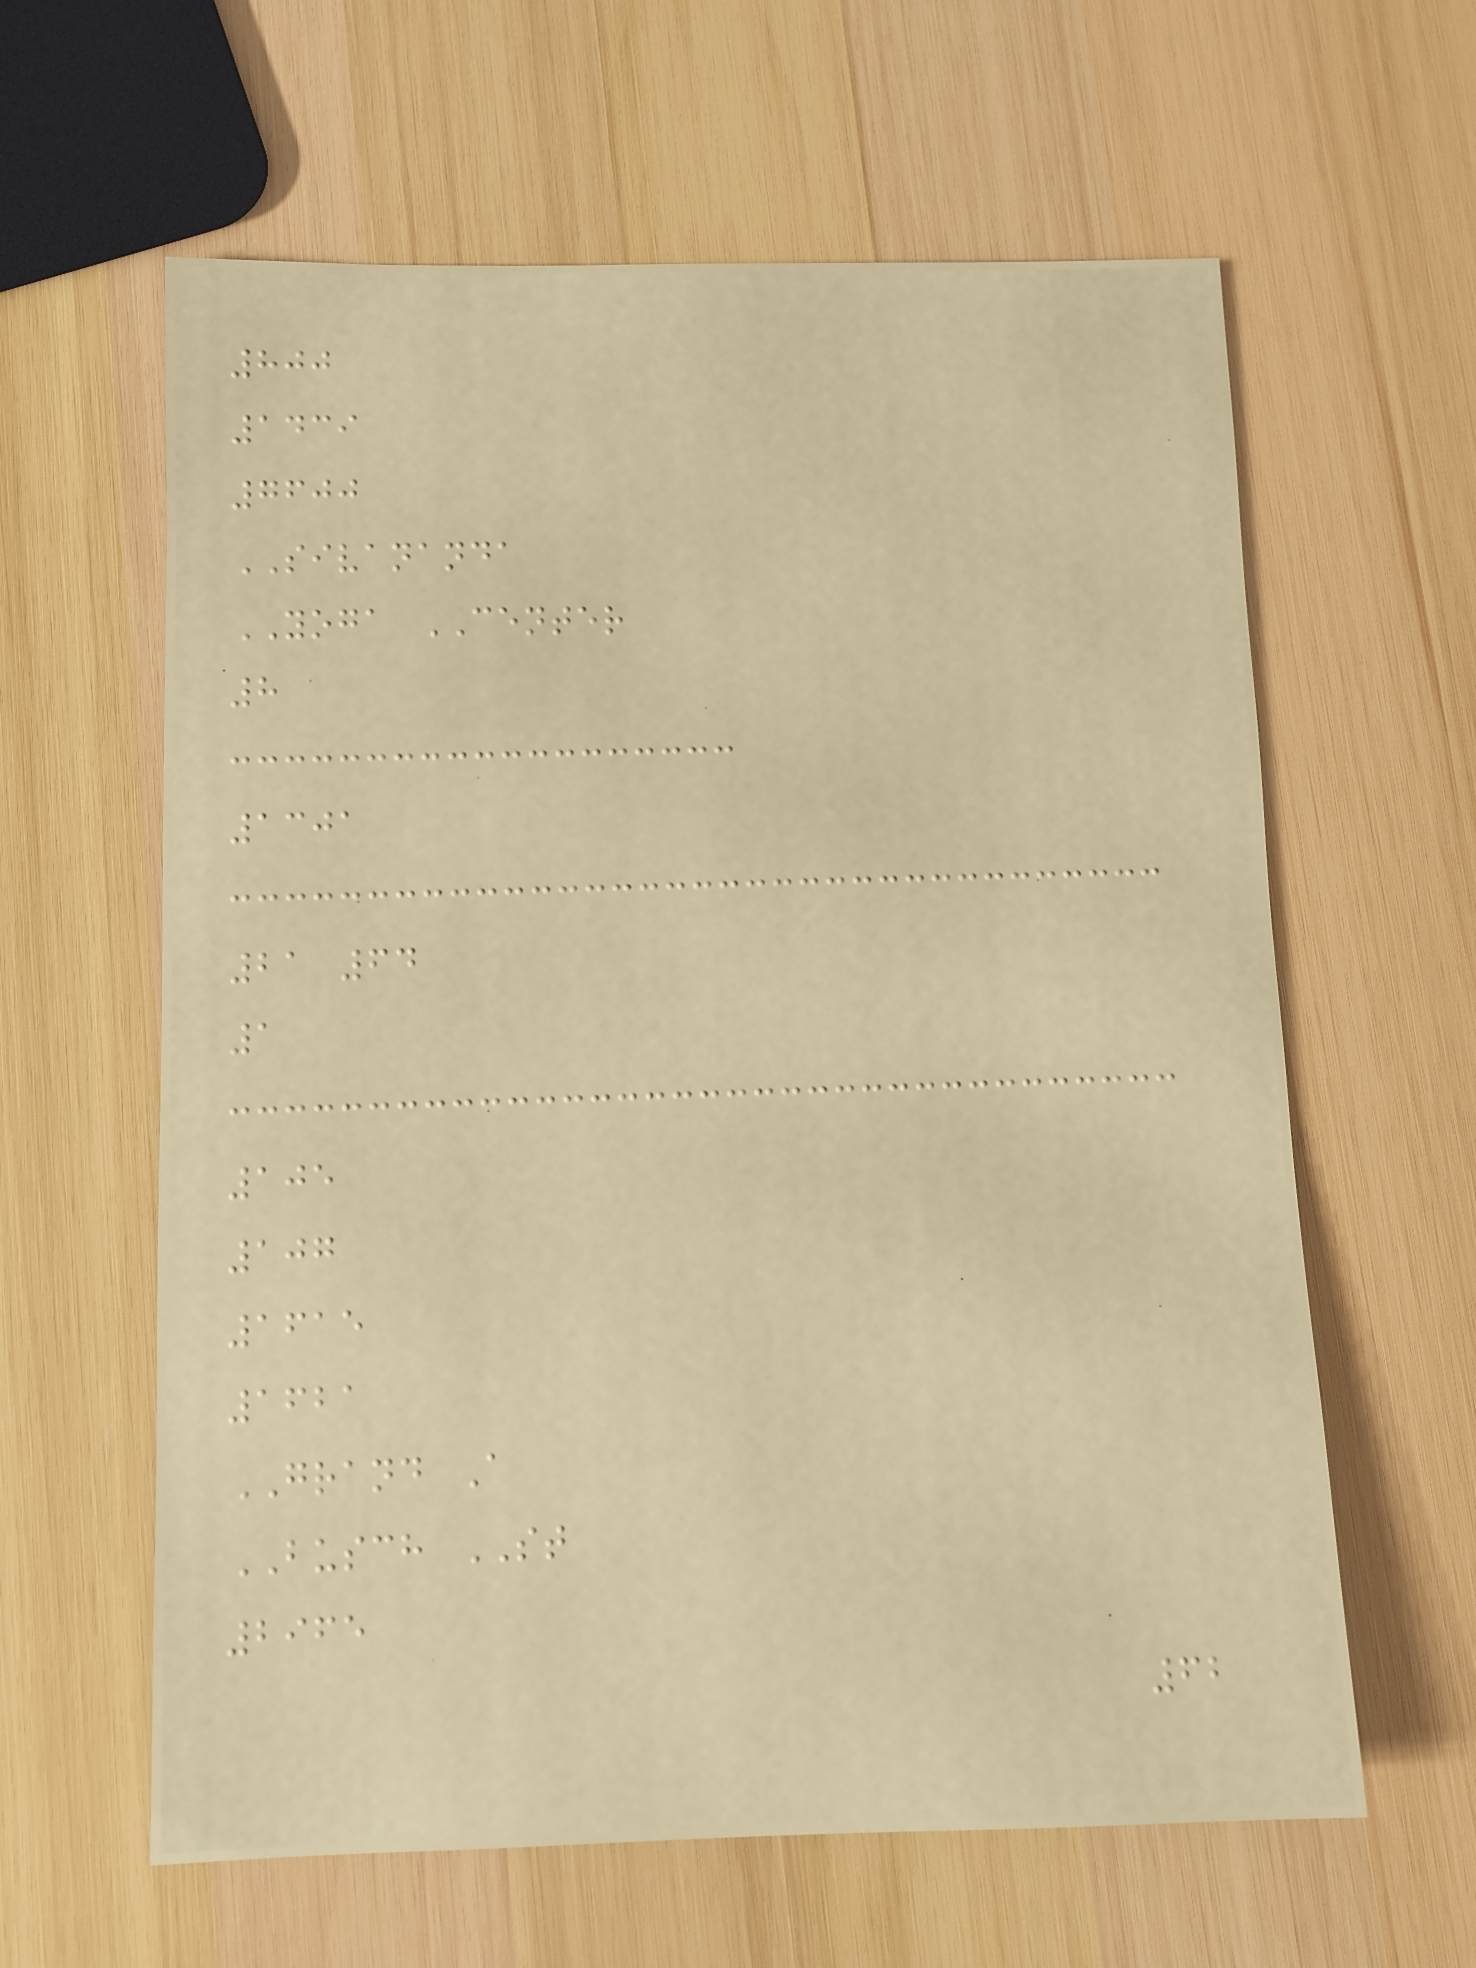800
1439
7600
SIVANANDA
YOGA CENTER
8
1301
21 64
1
105
107
1615
1621
GRAND A
BUSCH ST
2965
62
